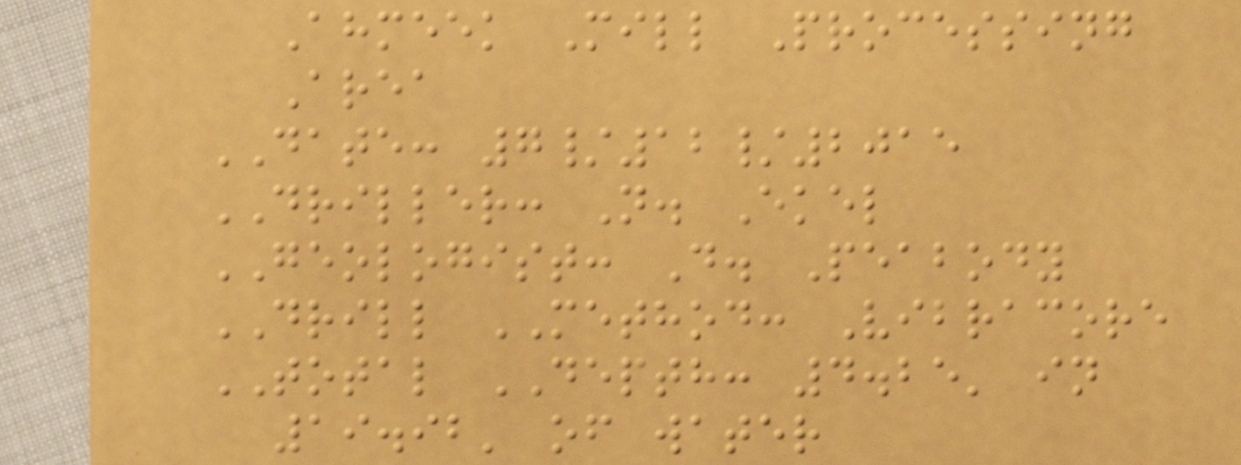Ahmeek Mill Processing
Area
DATE: 7/12/2015
DRILLER: N. Ekel
GEOLOGIST: D. Peabody
DRILL METHOD: Vibracore
TOTAL DEPTH: 4.25' in
19.92' of water
